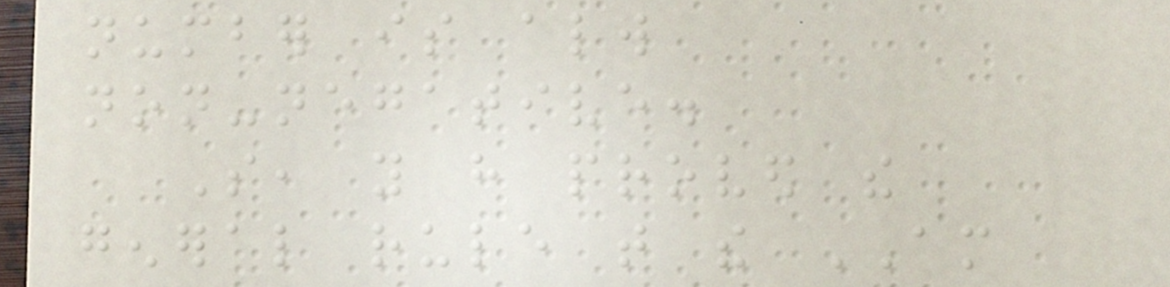number is always
non-negative.
So, you have proved the
general rule that the AM
